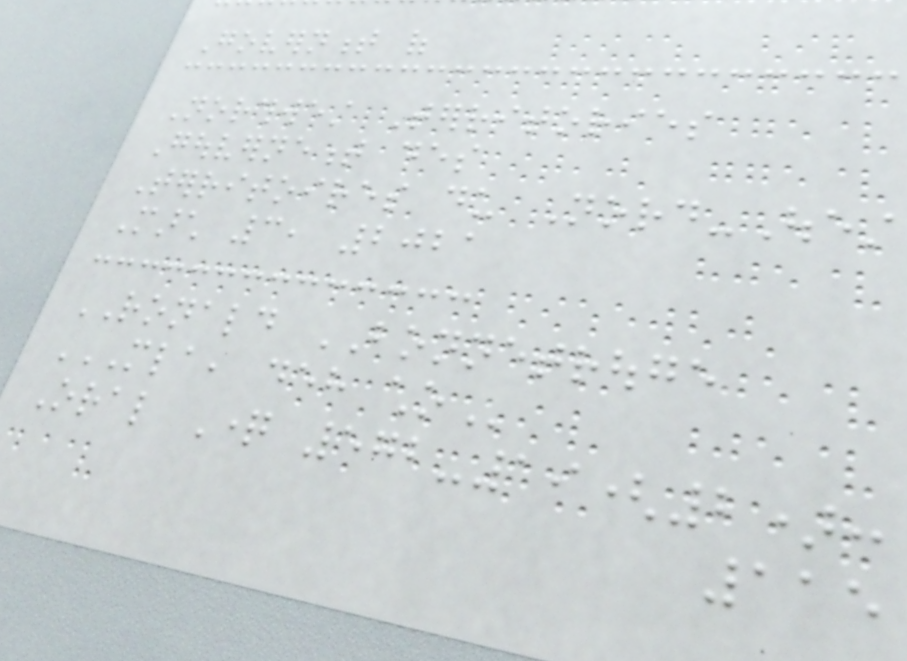Government of
Northwest Territories
Gouvernement des
Territoires du Nord-Ouest
March 3, 2021
RONALD BONNETROUGE
MLA, DEH CHO
Oral Question 572-19(2):
115
